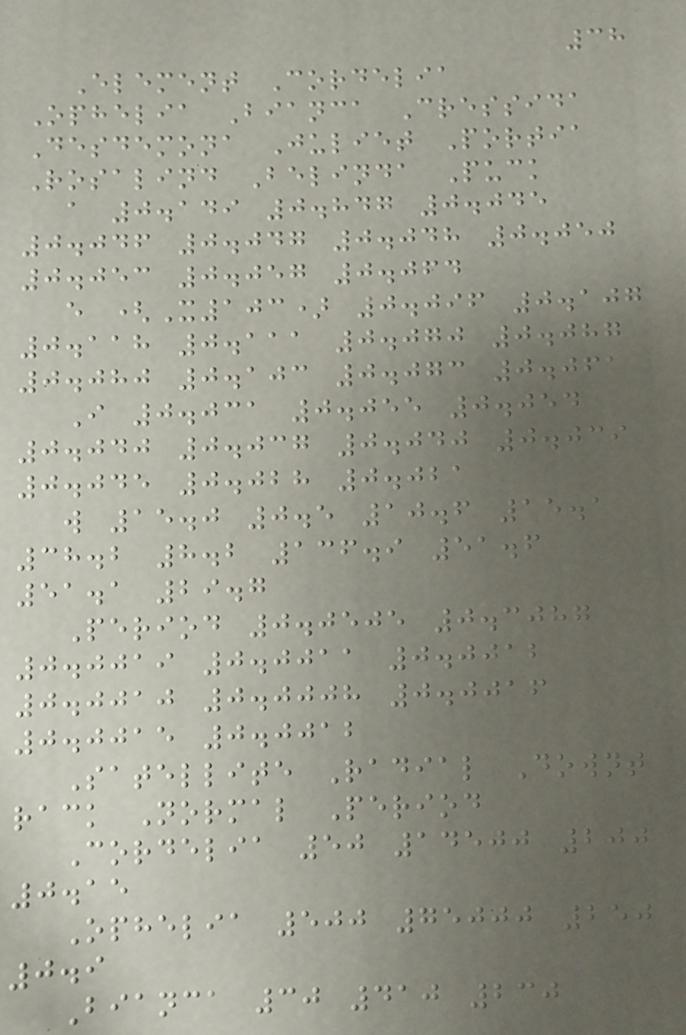38
Element Cordelia
Ophelia Bianca Cressida
Desdemona Juliet Portia
Rosalind Belinda Puck
a 0.149 0.847 0.045
0.046 0.047 0.048 0.050
0.053 0.057 0.064
e (X103) 0.096 0.107
0.118 0.111 0.070 0.087
0.080 0.103 0.073 0.061
I 0.031 0.055 0.054
0.040 0.037 0.040 0.039
0.045 0.028 0.021
w 15.0 0.5 10.6 15.1
38.2 8.2 136.9 51.6
51.1 29.7
Period 0.0505 0.3087
0.0019 0.0011 0.0012
0.0010 0.0008 0.0016
0.0015 0.0012
Satellite Radial Downt
rack Normal Period
Cordelia 50 14500 200
0.15
Ophelia 500 75000 250
0.9
Bianca 30 410 230
